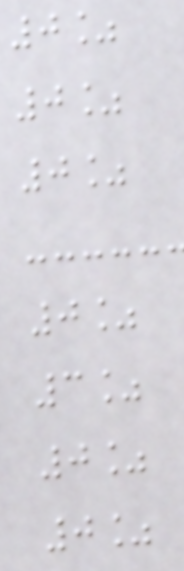0%
0%
0%
0%
3%
0%
0%
